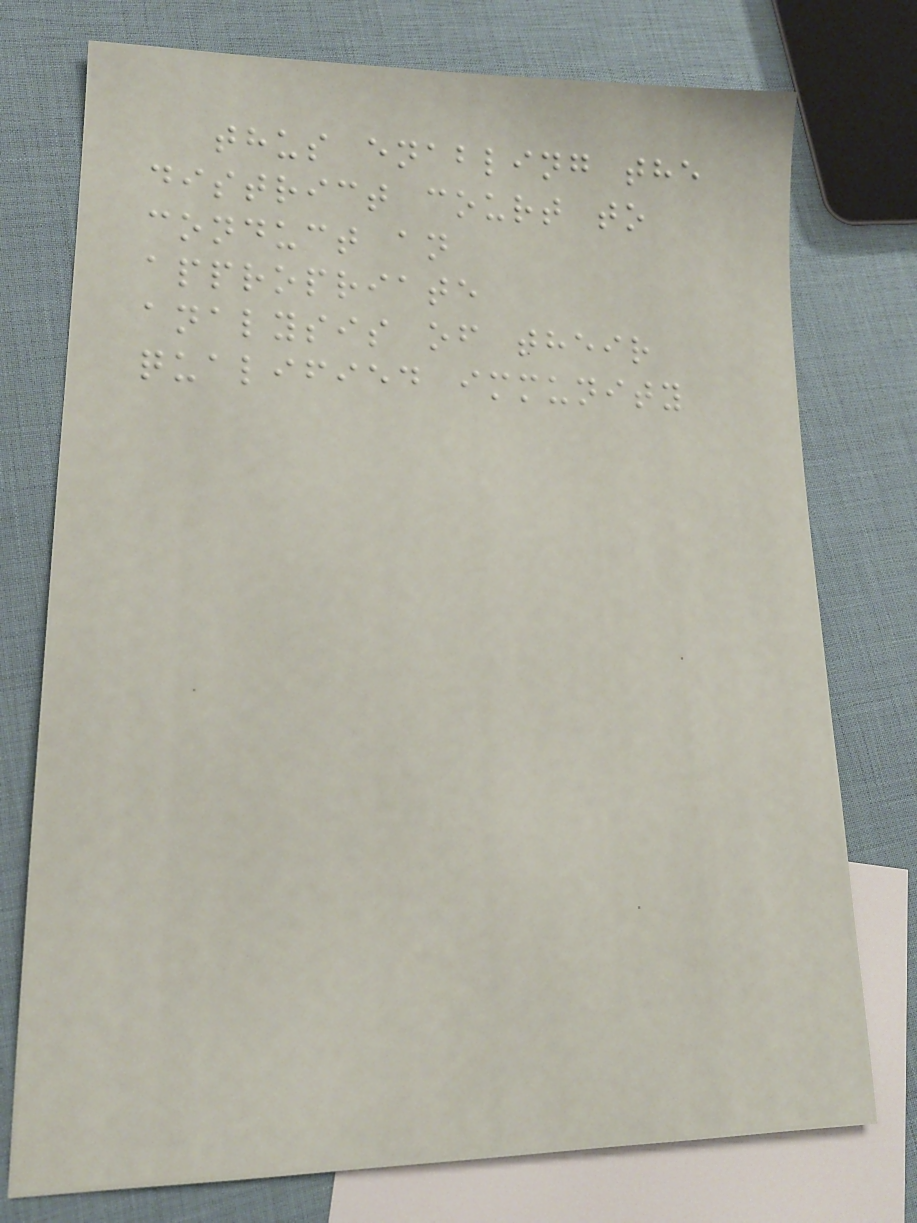thus enabling the
district court to
conduct an
appropriate
analysis of their
qualified immunity
